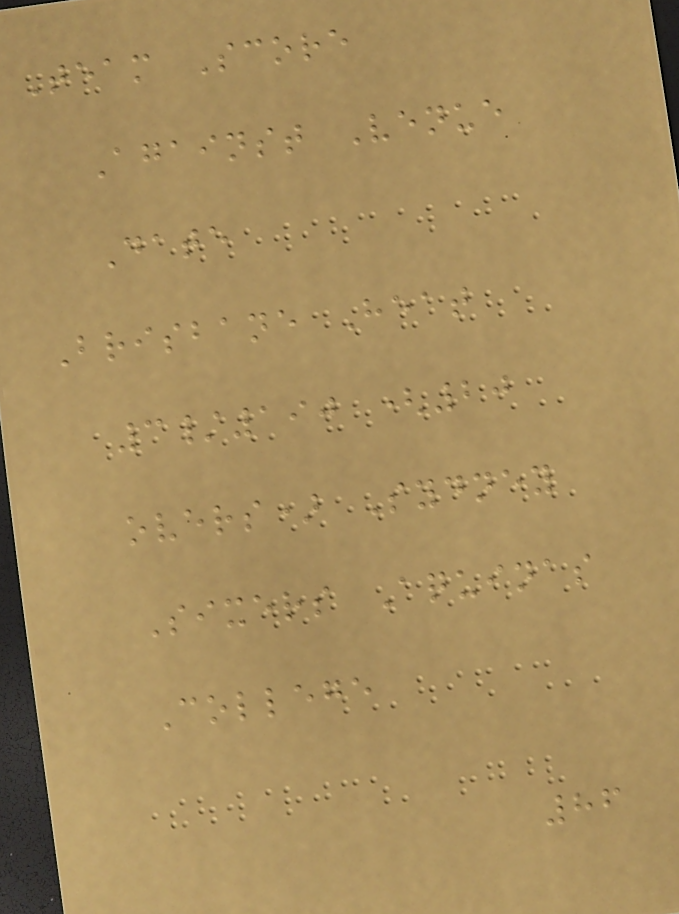Team Score
Against Venue
Date
Brisbane Heat
3/190 (20
overs) Sydney
Sixers Aquinas
College
86
